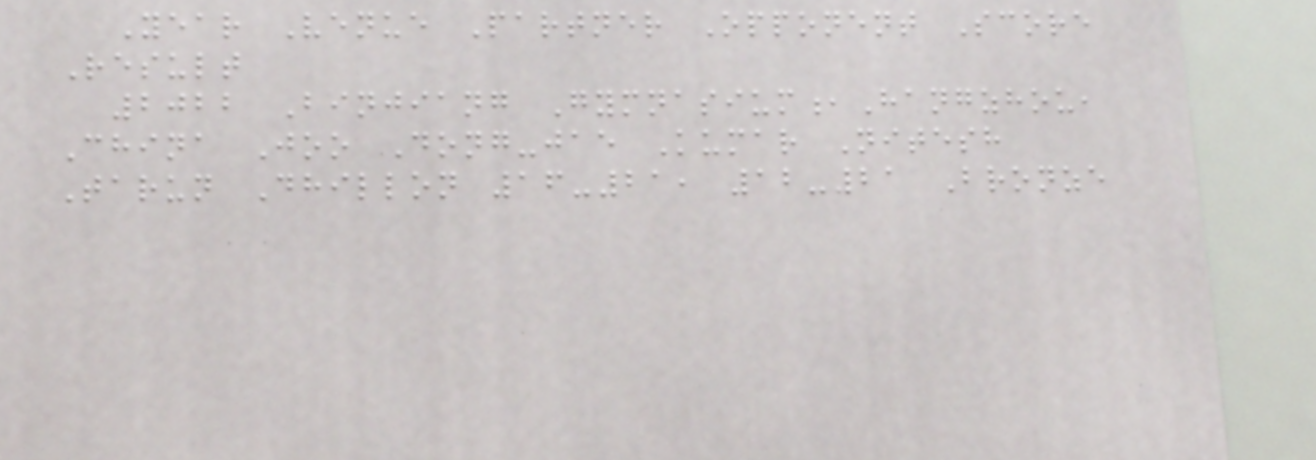Year Venue Partner Opponent Score
Result
2022 Binjiang Gymnasium,Hangzhou,
China Joo Dong-jae Kumar Nitesh
Tarun Dhillon 16-21, 12-21 Bronze
